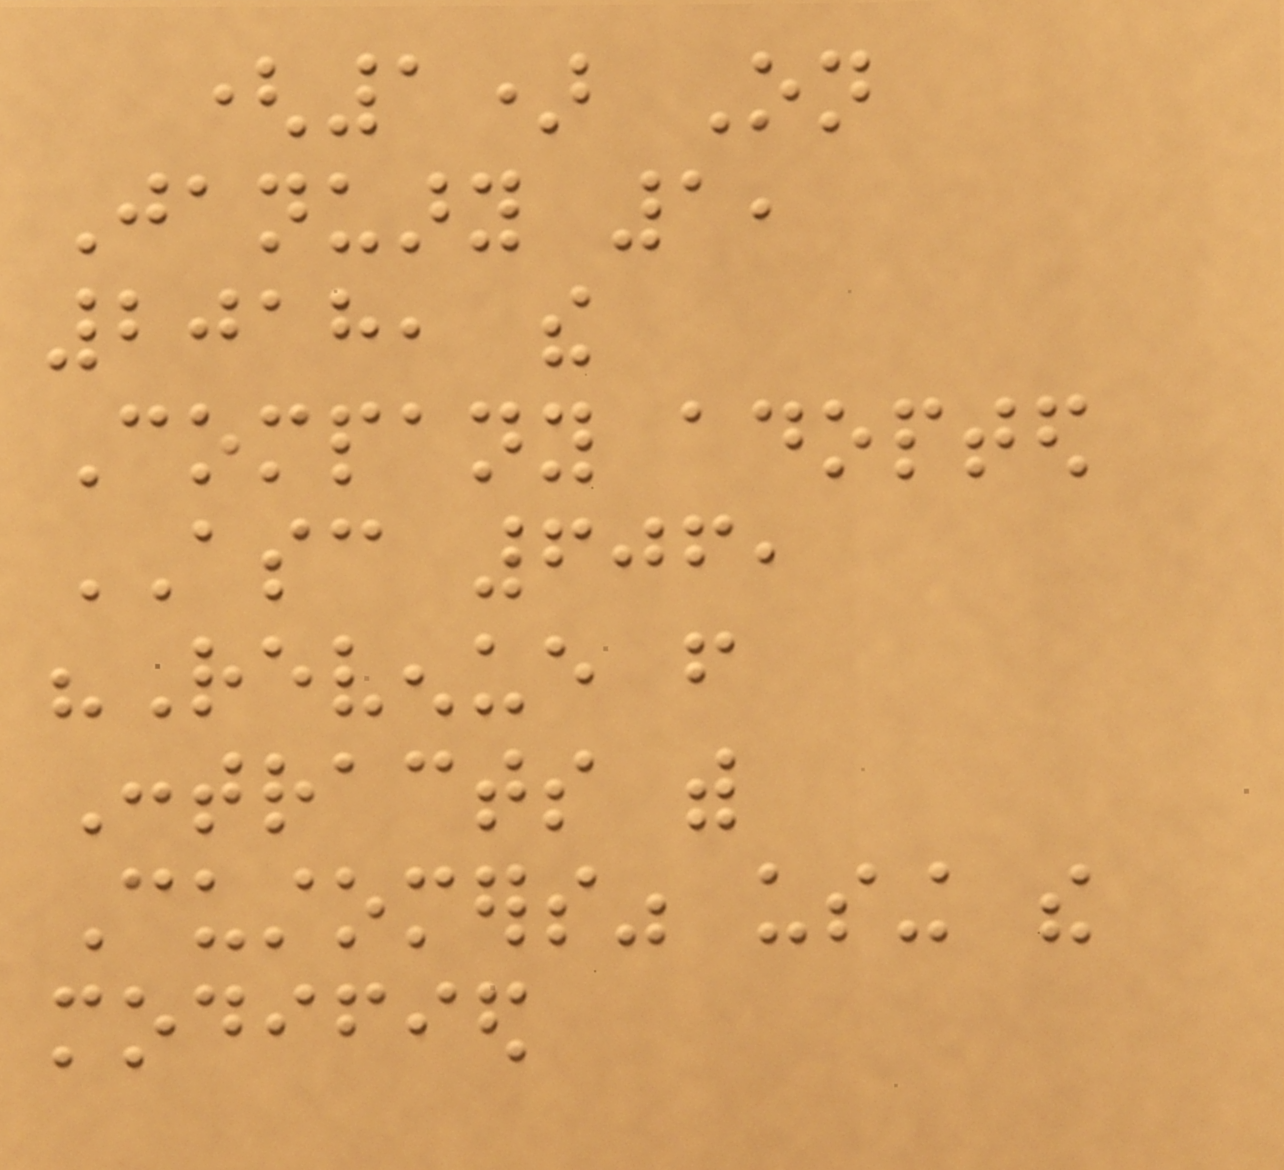(1) On
January 1,
2018, the
Company adopted
ASC 606,
"Revenue from
Contracts with
Customers" using the
modified
